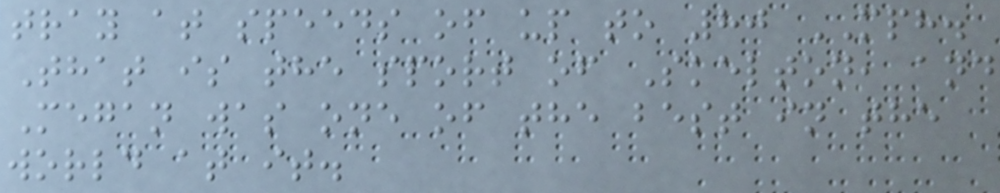tray at speeds of up to 80 MPH.
That is the sport of Skelton, and
Megan was one of the best in the
world at it.
